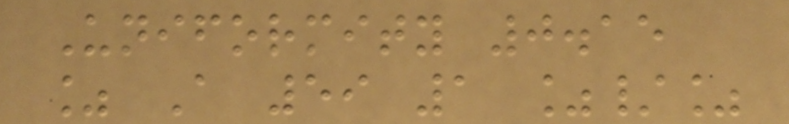Uniformity 0.15
% A 59 1 %/%
